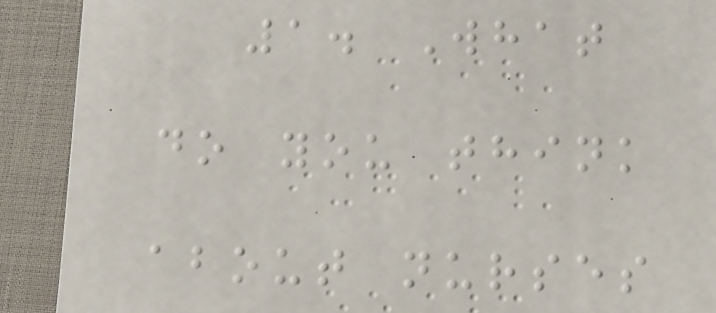1. What
do you think
about nurses
